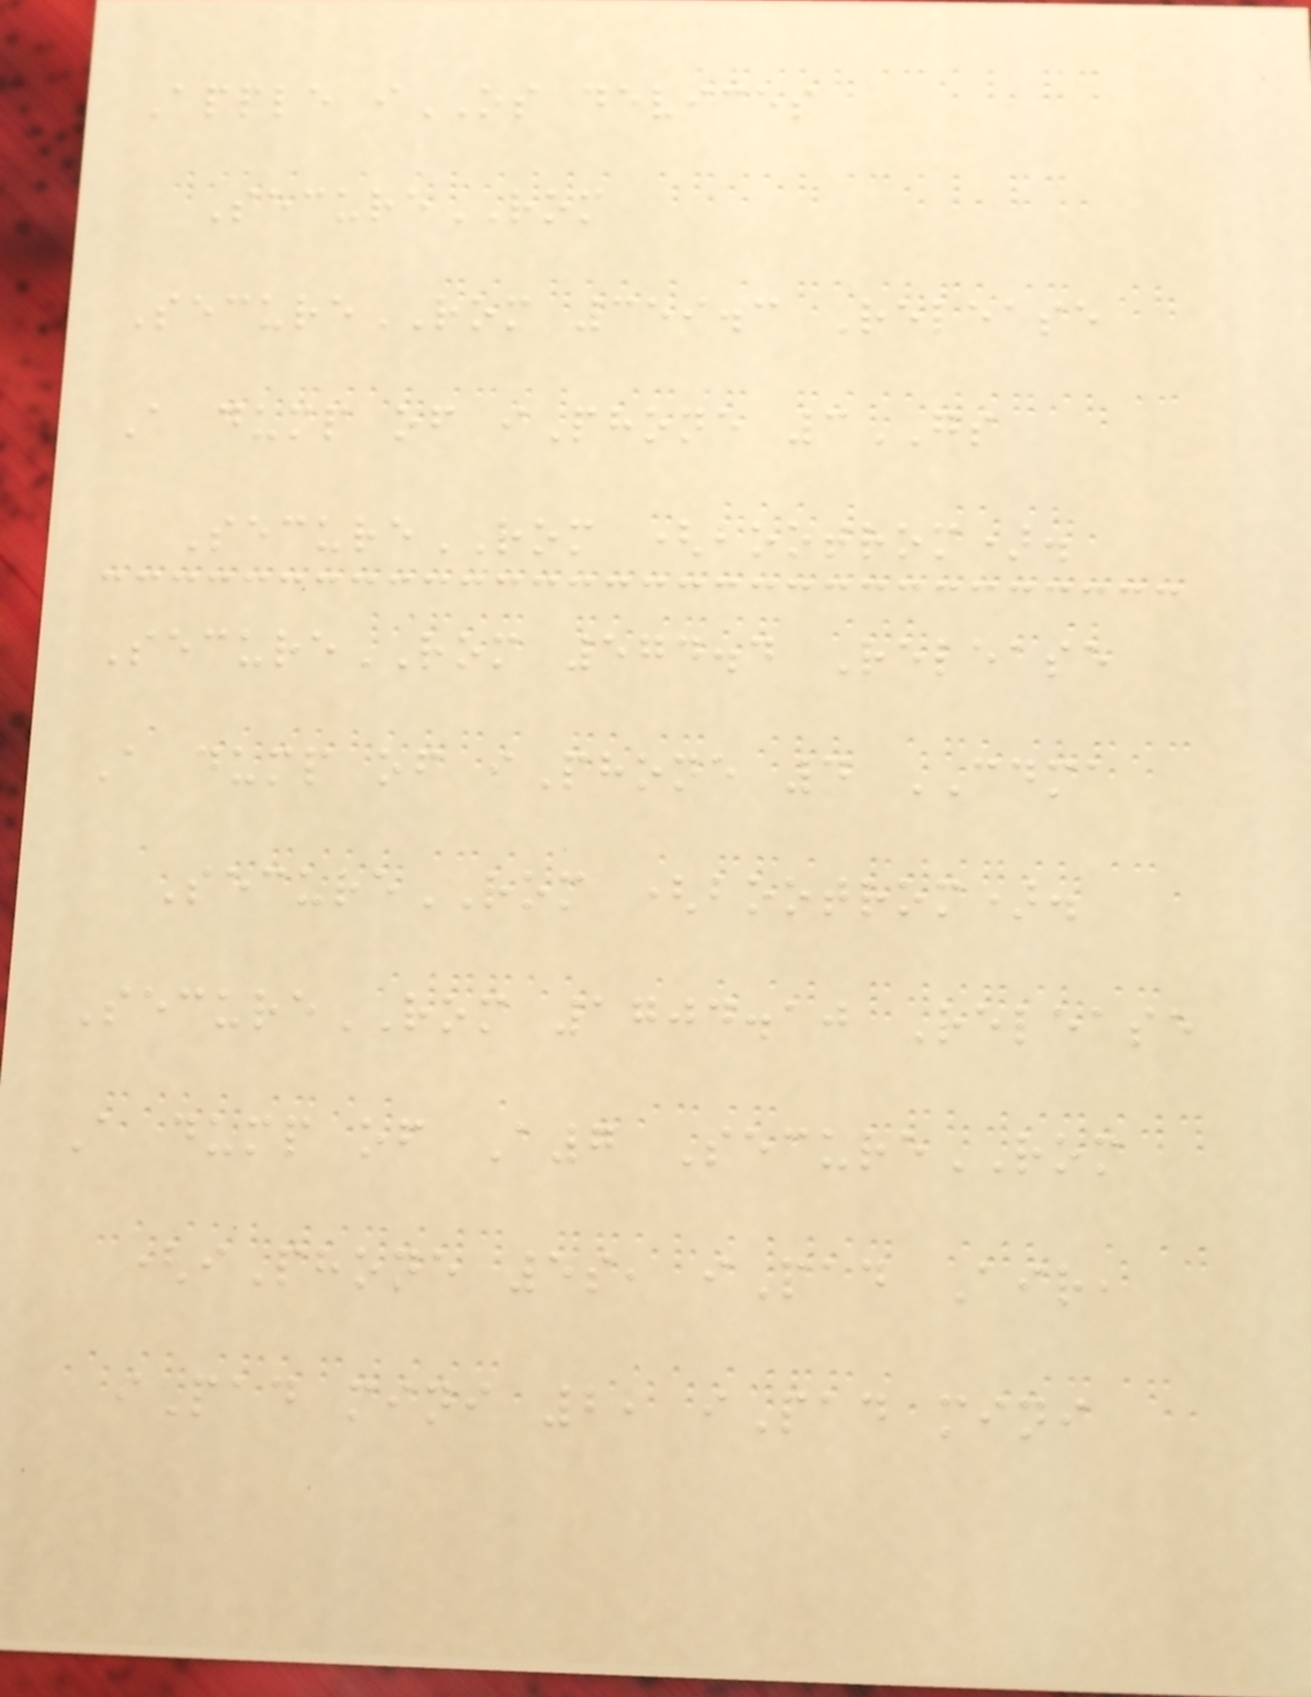Apple iOS devices
SecureROM
SecureROM 359.3 Release
A dump of iPhone 3GS
SecureROM (bootrom).
SecureROM 574.4 Release
A dump of iPhone 4 CDMA
SecureROM (bootrom).
SecureROM 1704.10 Release
A dump of A7 SecureROM
(iPhone 5s, iPad Air,
iPad mini 2, iPad mini
